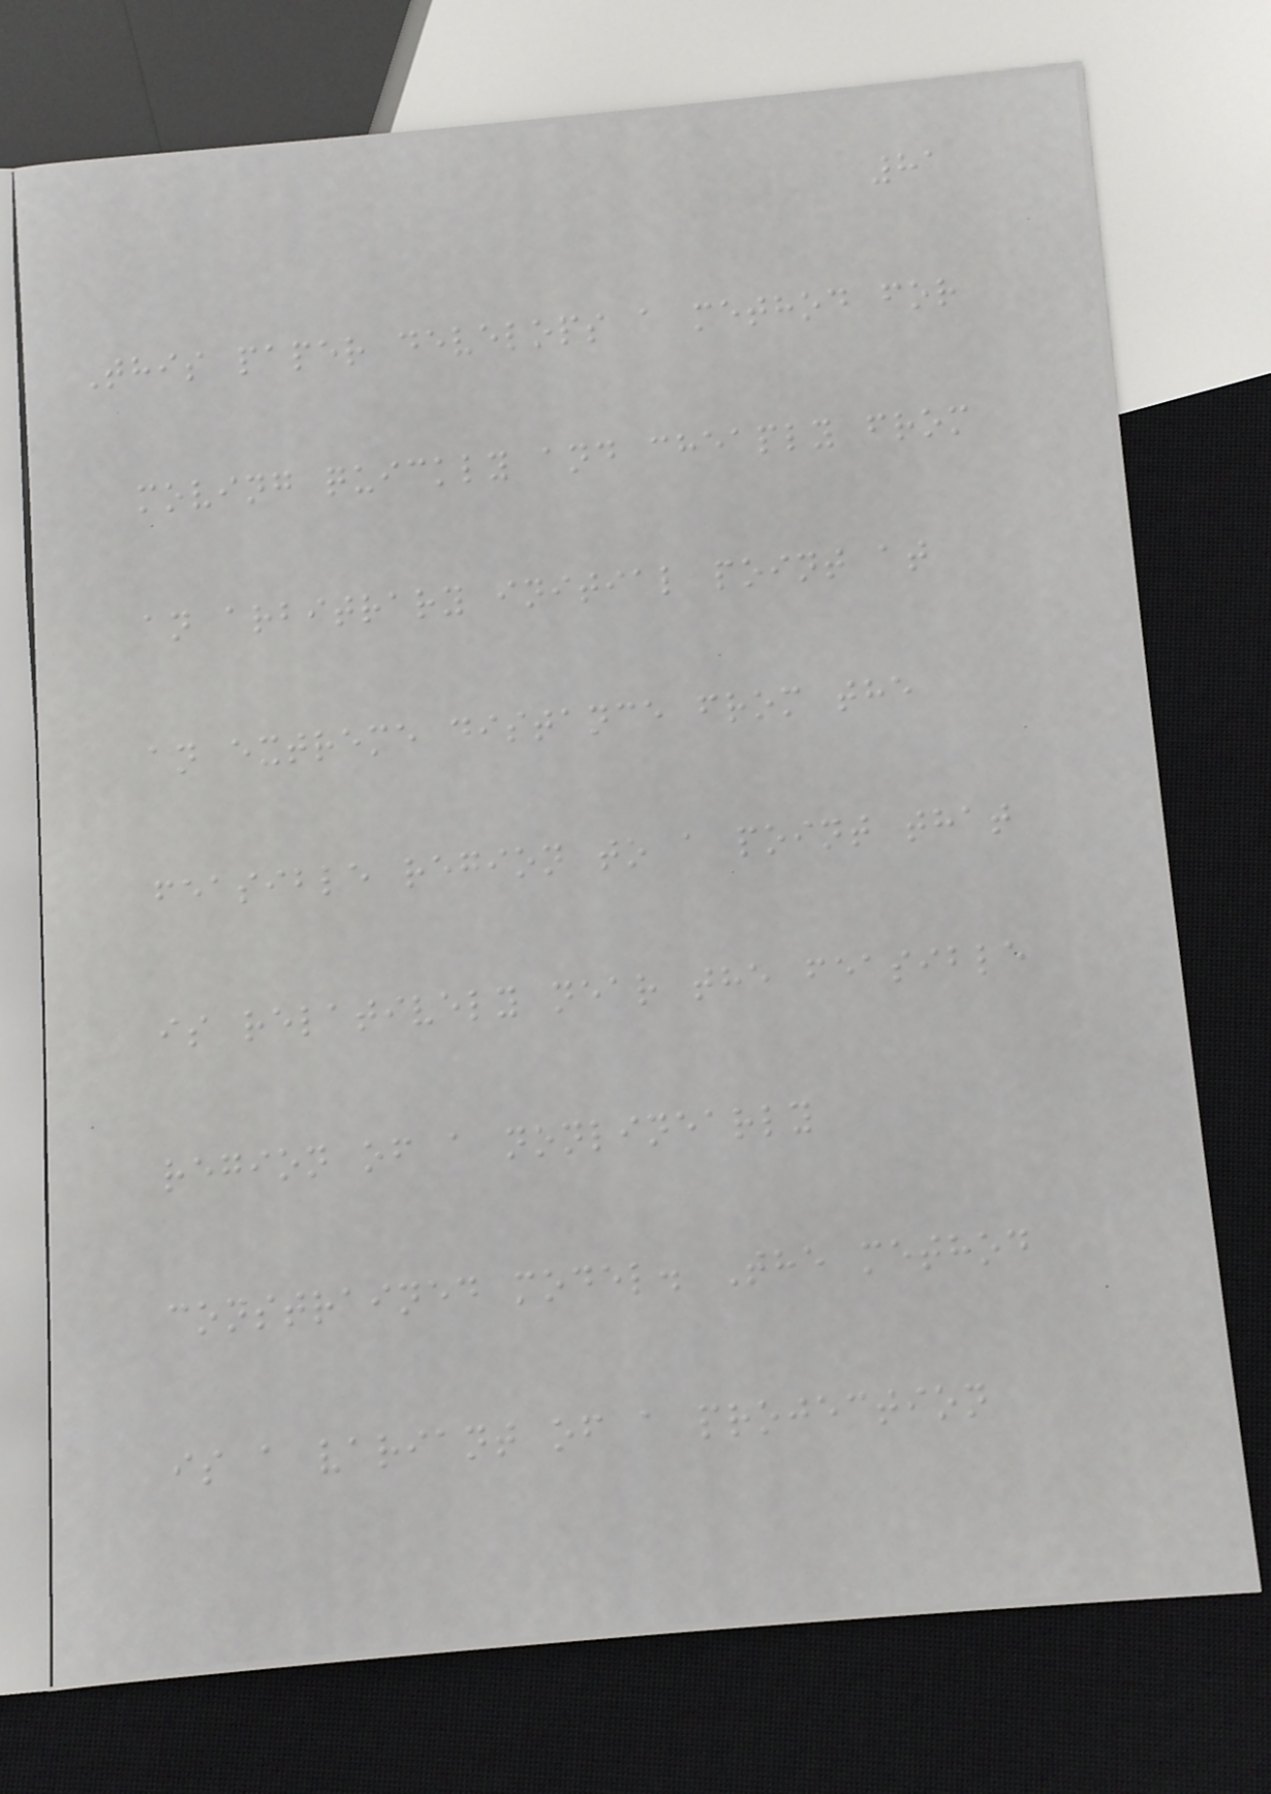81
This paper develops a method for
moving quickly and cheaply from
an arbitrary initial point at
an extreme distance from the
feasible region to a point that
is relatively near the feasible
region of a nonlinearly
constrained model. The method
is a variant of a projection
